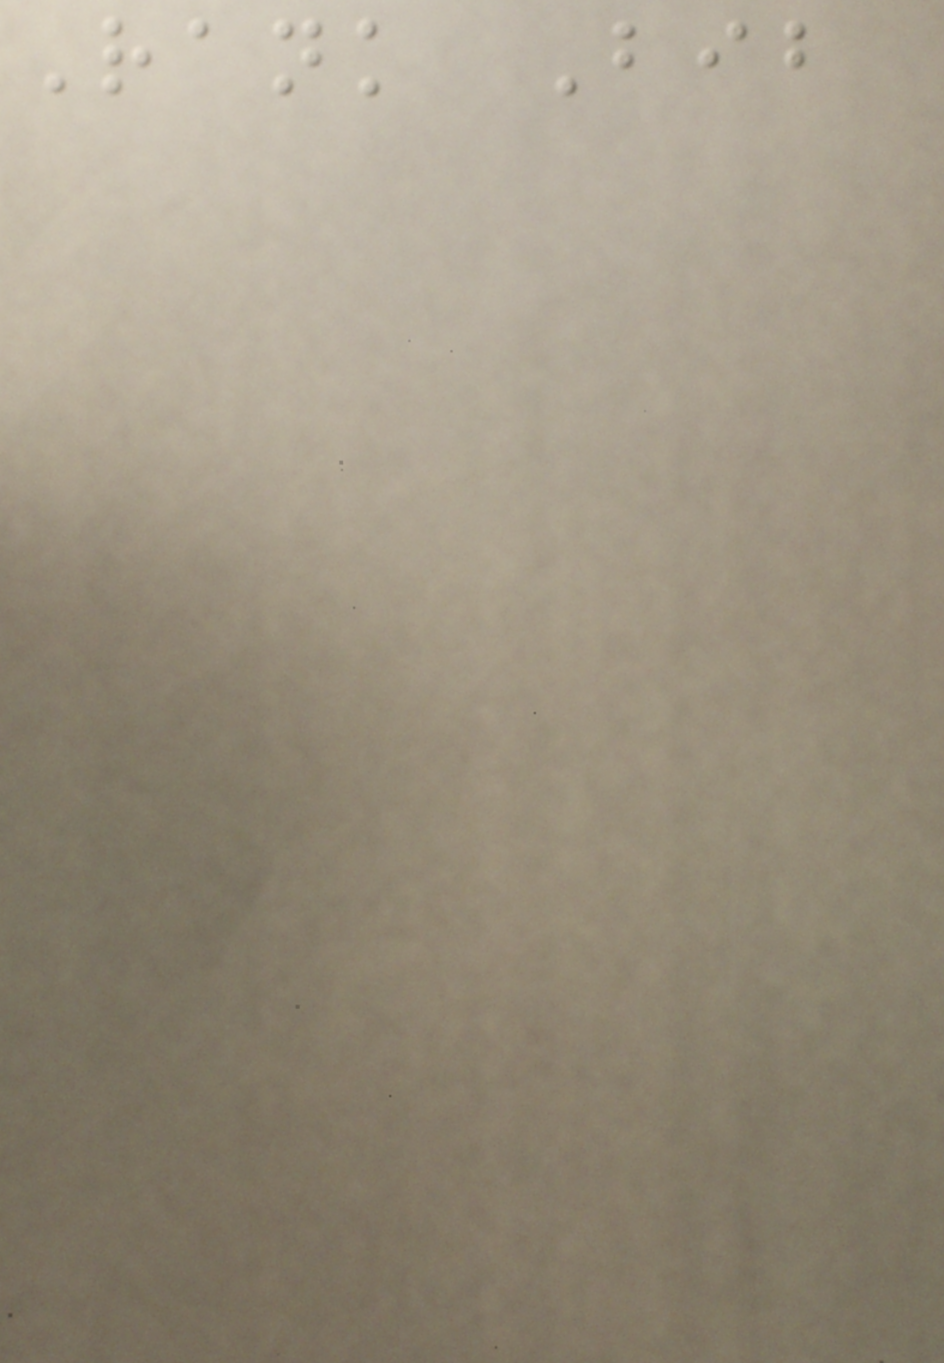Rank Bib
